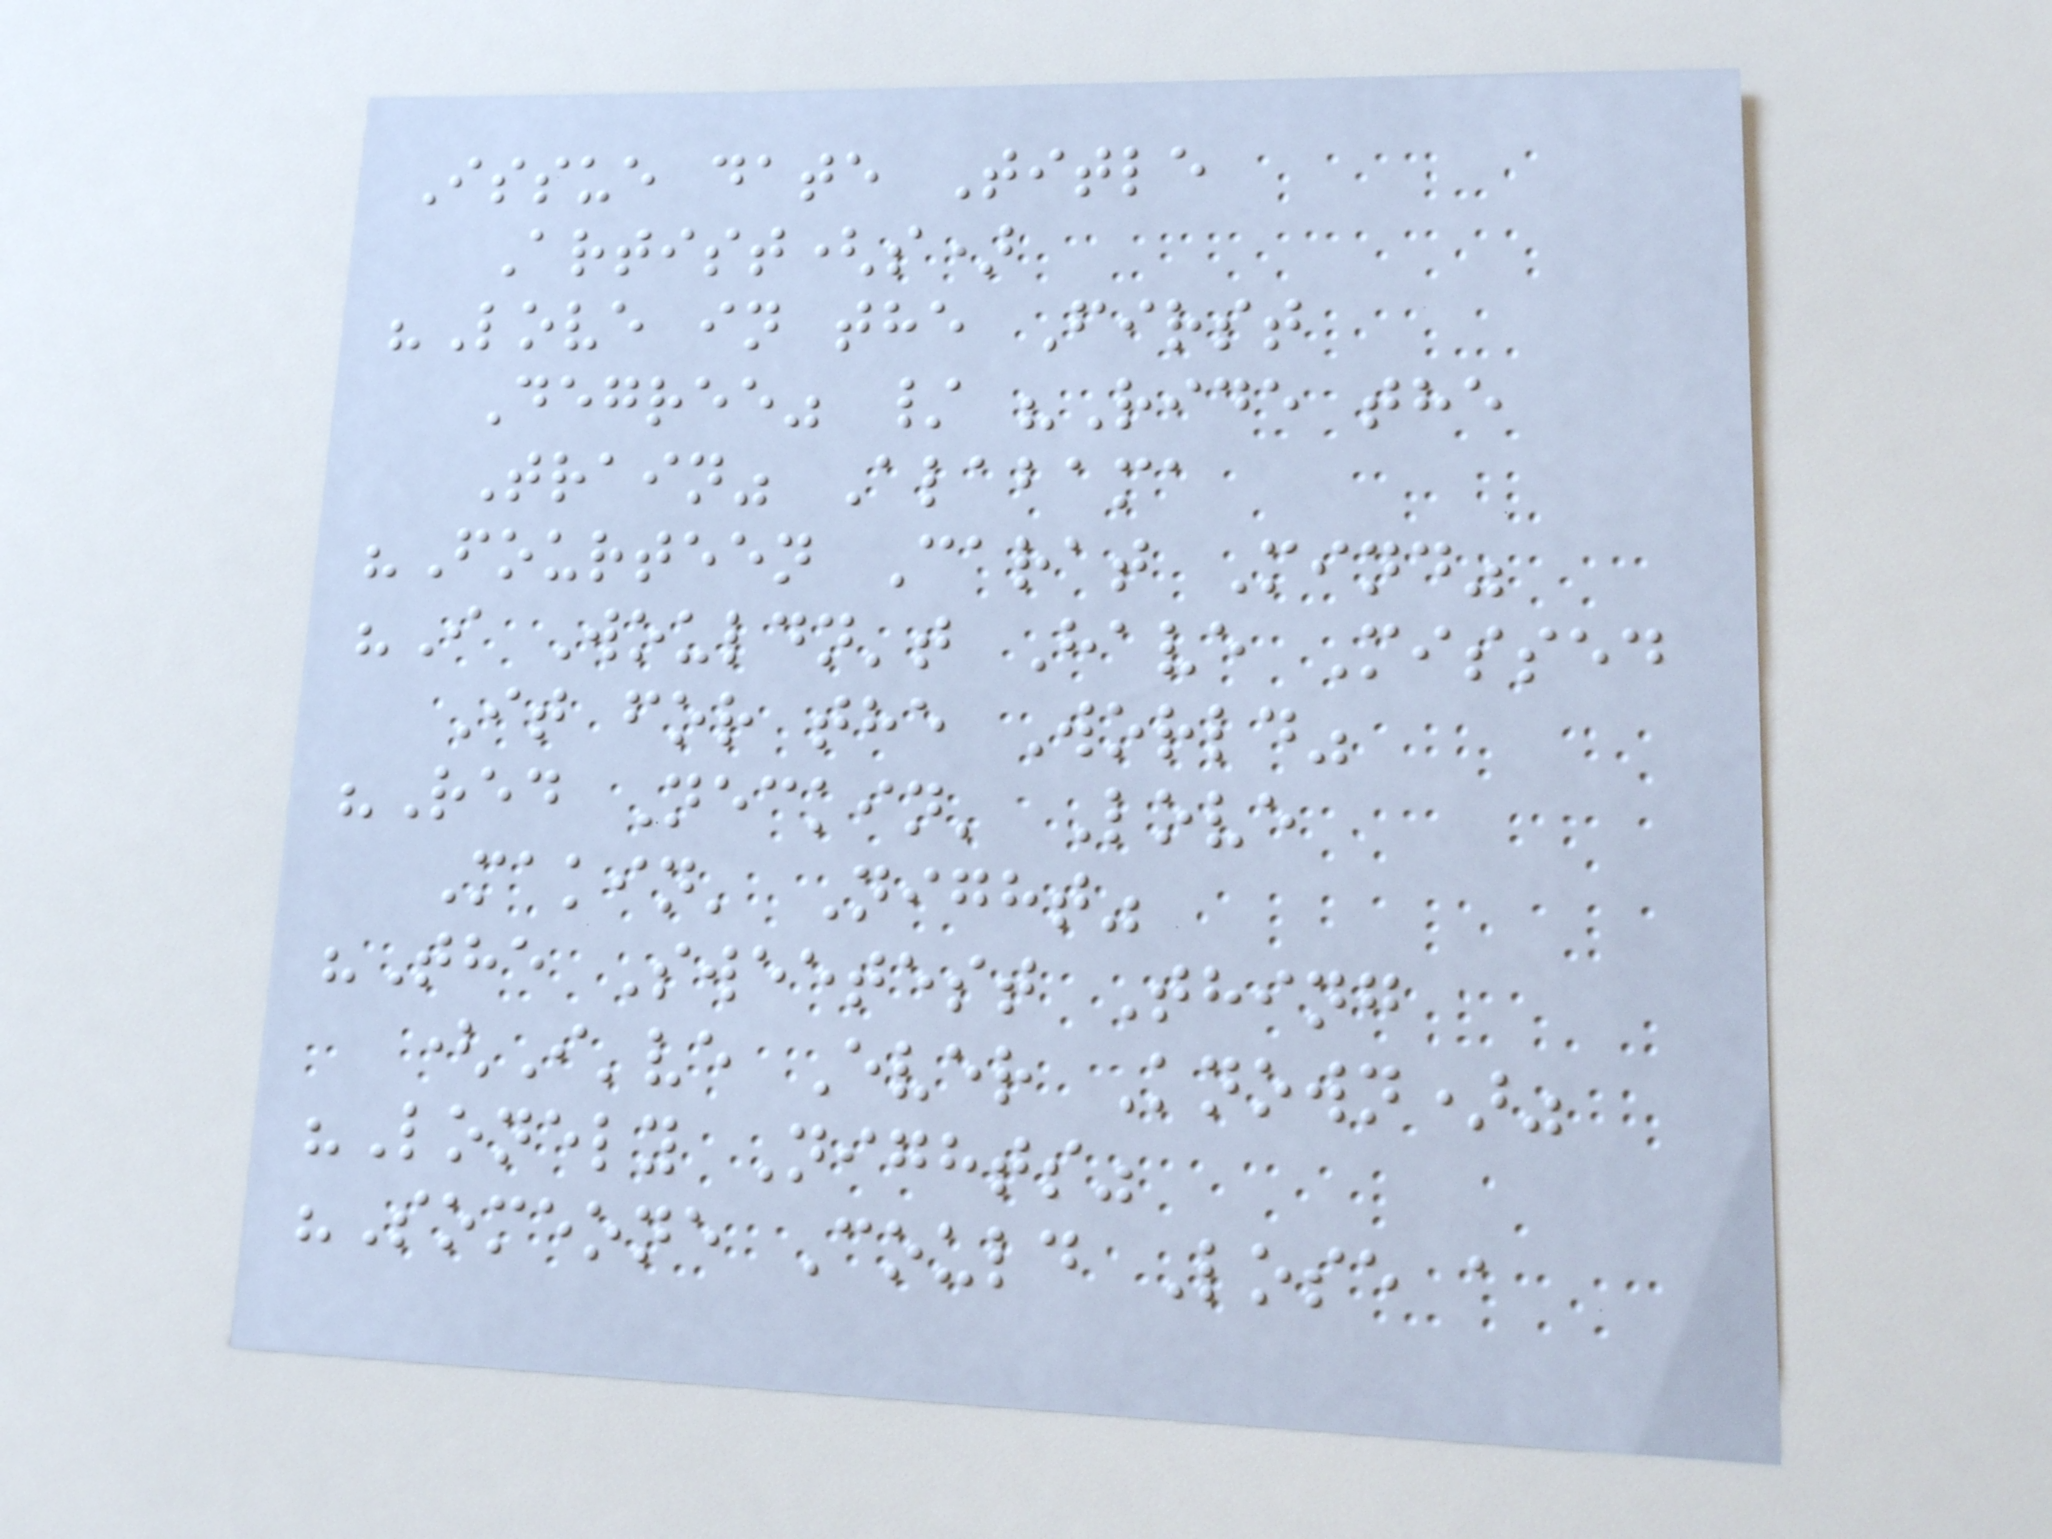Issue date Title
Artist(s)
"Love in the First
Degree" / "Ride the
Train" Alabama
"Fourteen Carat Mind"
"I Wouldn't Have Missed
It for the World"
"Red Neckin' Love
Makin' Night"
"The Sweetest Thing
(I've Ever Known)"
"Lonely Nights"
"Someone Could Lose a
